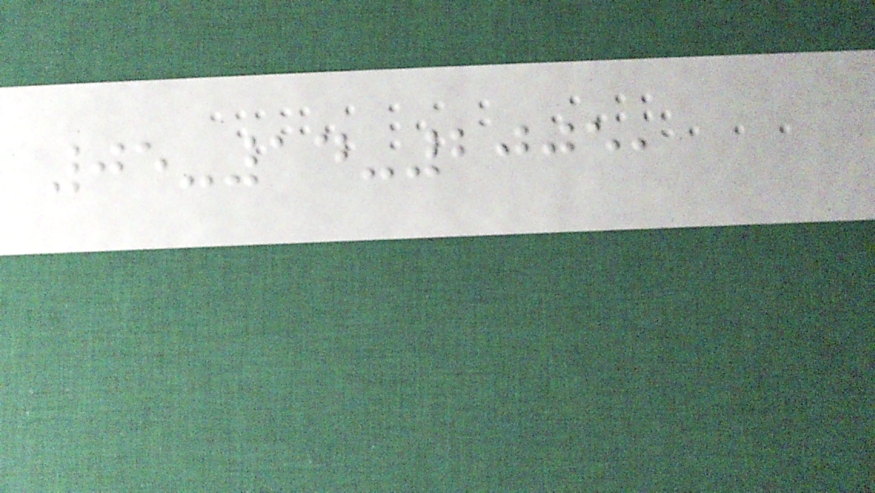05-14-2005,
